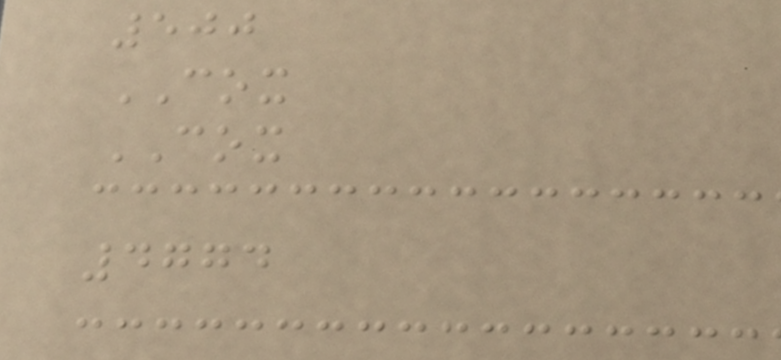500
COX
COX
4774
